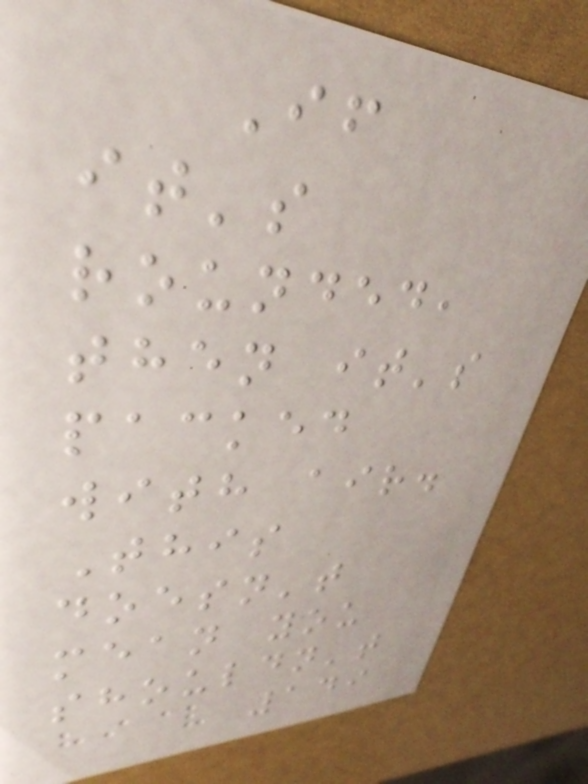If
it's
rounded,
then it's
packed
with air.
This
doesn't
mean you
shouldn't
149
